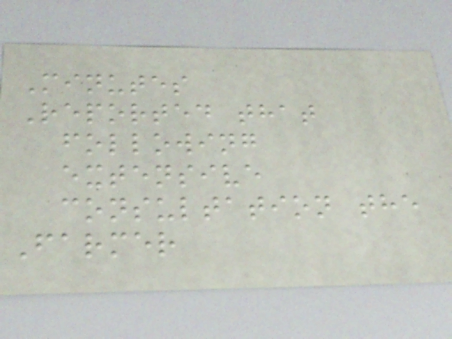Minutes
Reported that
following
extensive
consultation the
Farmer
